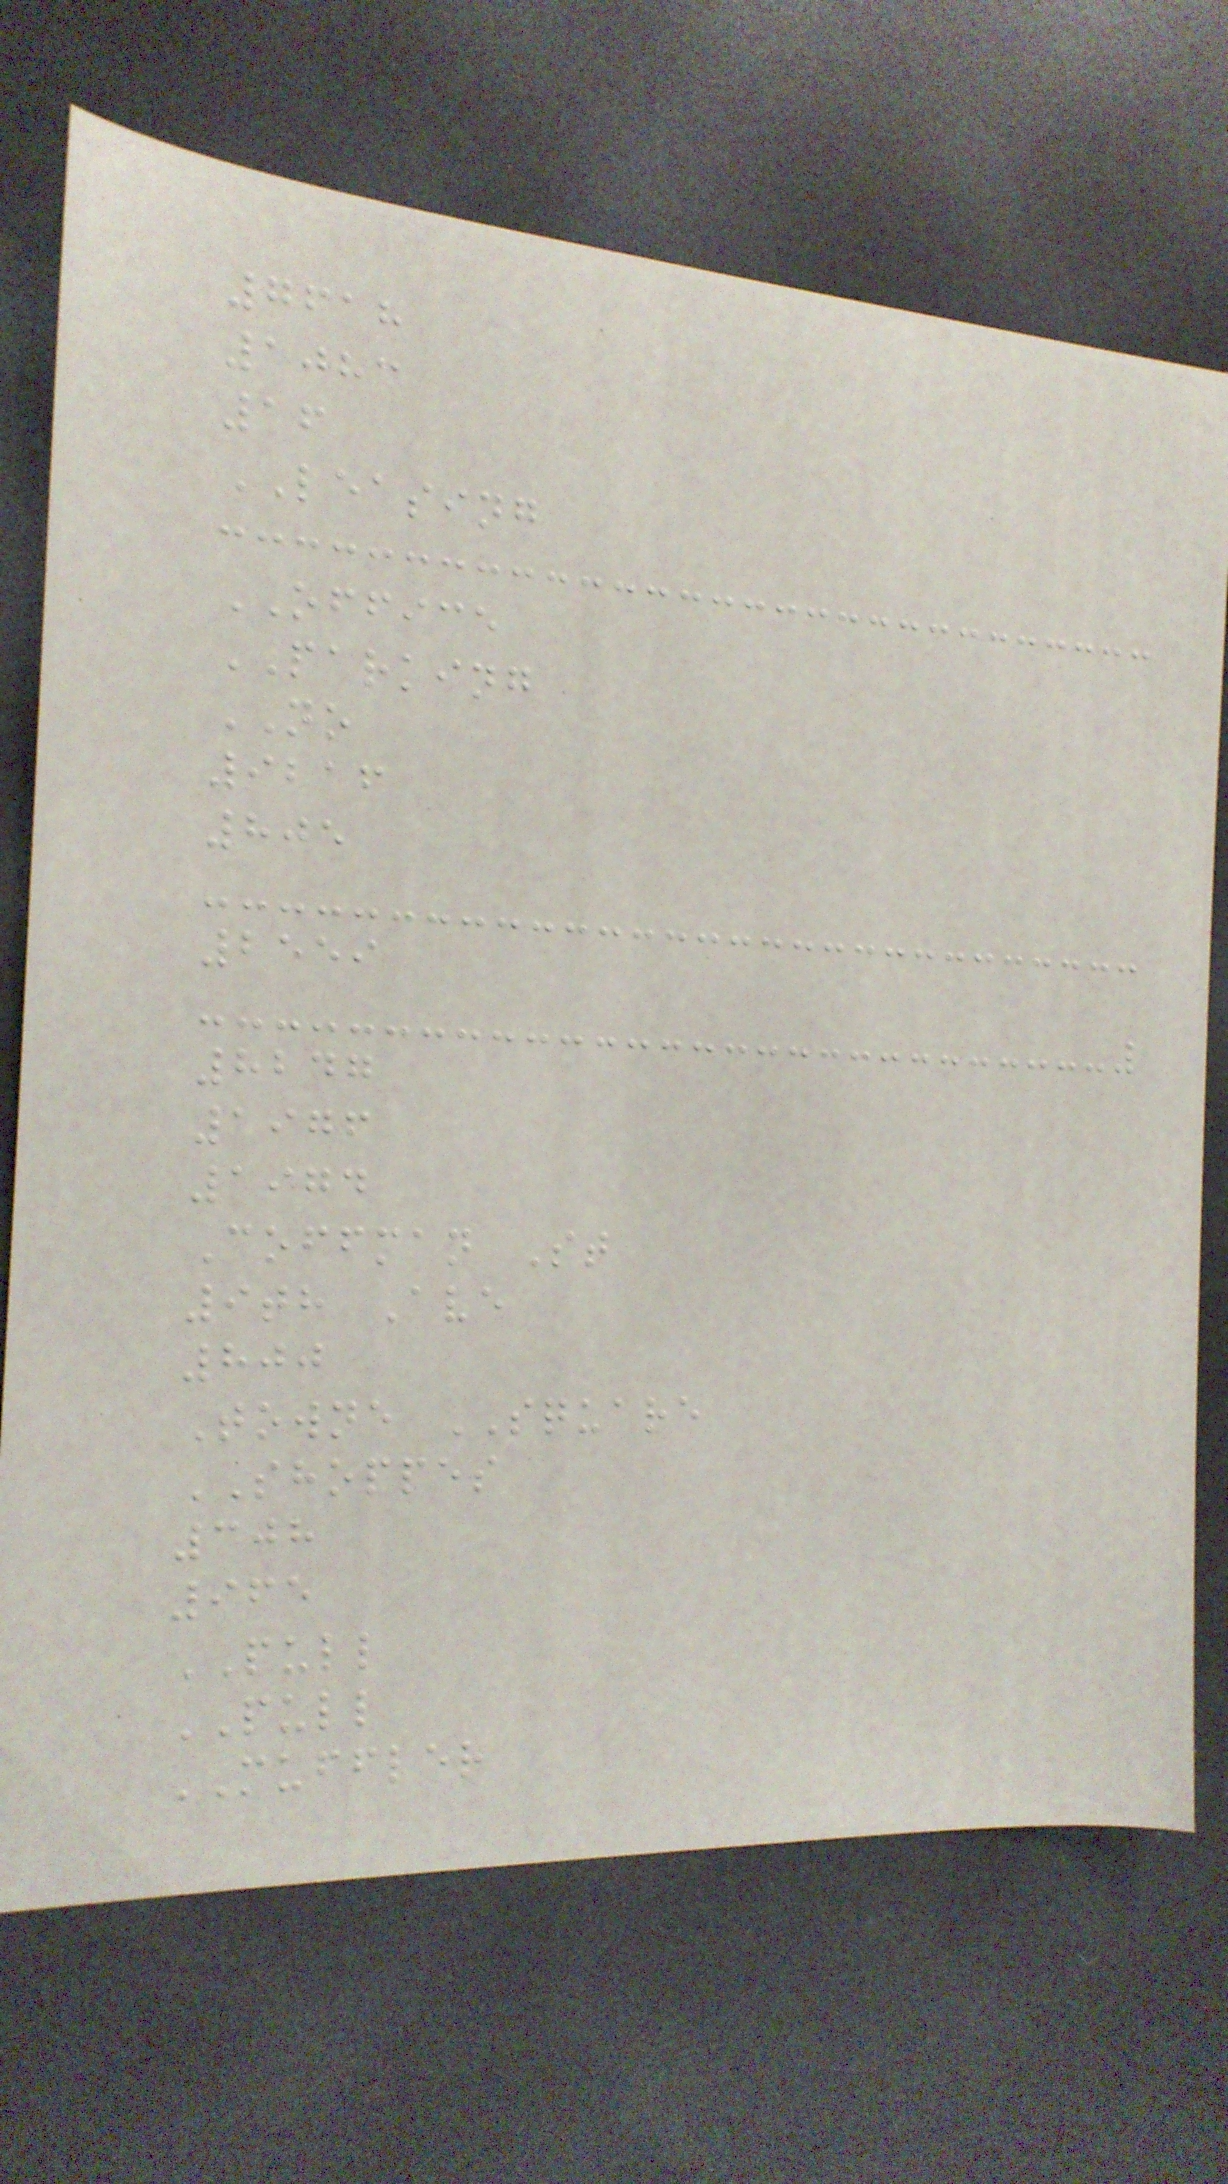7618
1083
16
LEASING
OFFICE
PARKING
NO
9216
805
2559
8247
1976
1974
Coffman St
9th Ave
800
Towne SQUARE
SHOPPES
308
965
PULL
PULL
MUFFLER
